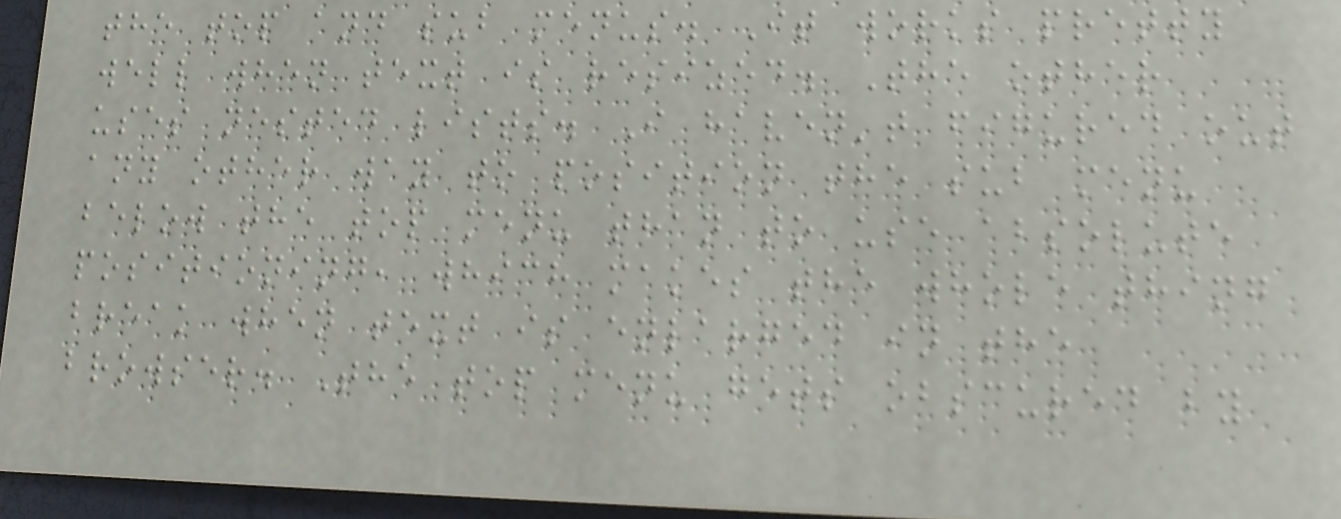the top and sub menus. It works pretty
well when text is resized. The other
uses nested lists. I haven't figured out
any other way to position the sub menu
below the top menu than to use absolute
positioning, which makes the whole thing
break when text is enlarged in the
browser. The top menu gets obscured by
